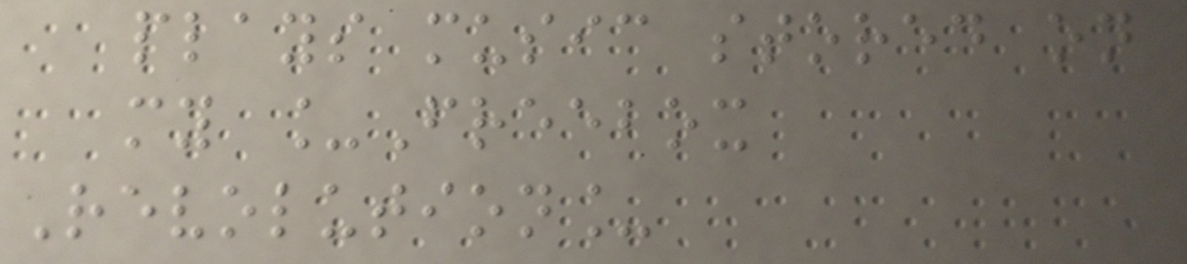plays music stored on
my _Freebox
Revolution_
